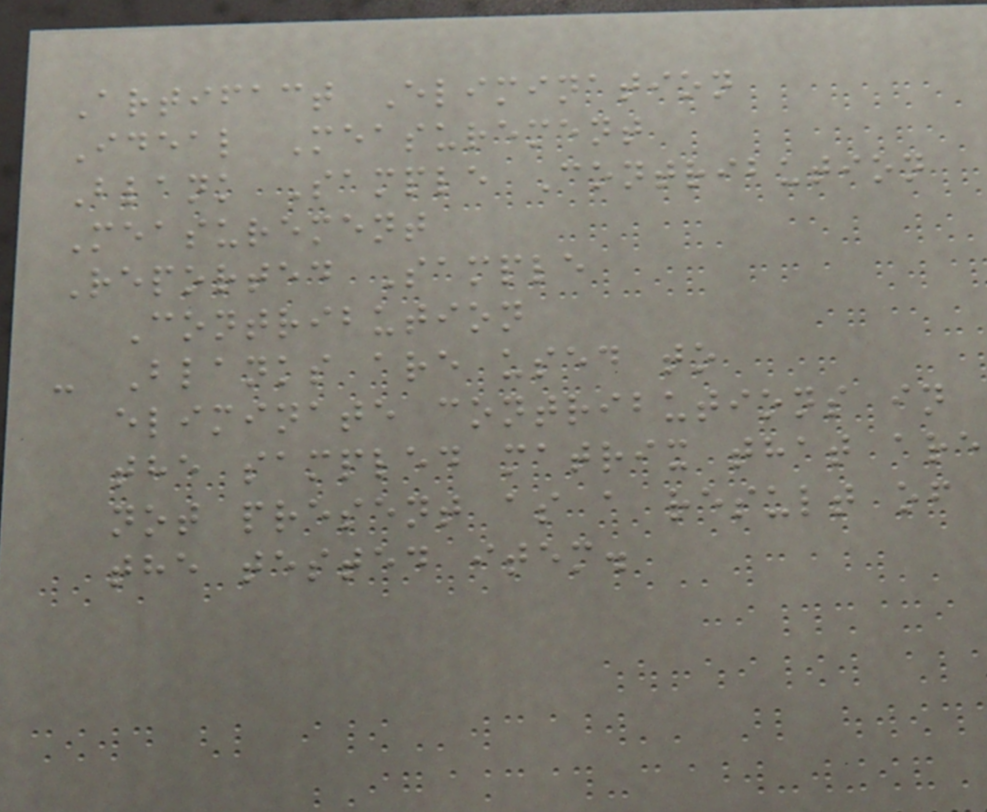Artifact Elimination
Ideal Measurement
Blank Sample Contribution
Measurement
Reported Sample
Contribution
- Blanks are used to
eliminate contributions in
the sampled matrix that are
not present as a result of
the tested item.
